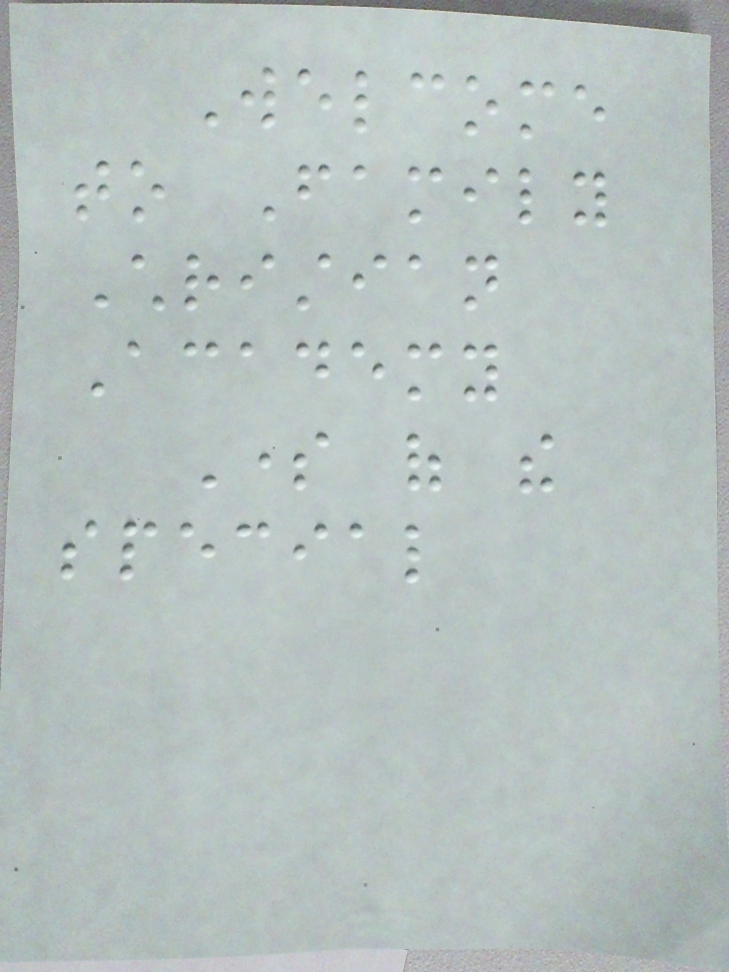Welcome
to Family
Christian
Academy
Some of the
special
